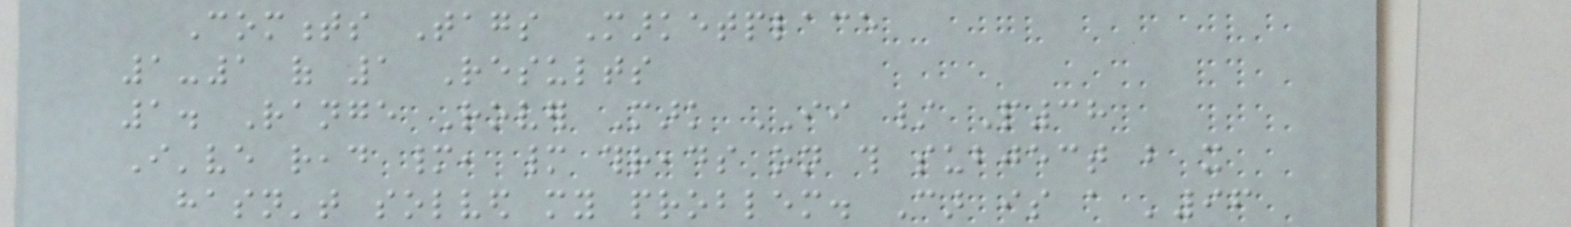Comments Tags Marketplace
1-1 of 1 Results
1. Range Rover Mark II / P38
I've read many, many threads on this subject but it
hasn't solved my problem. Car is a '96
